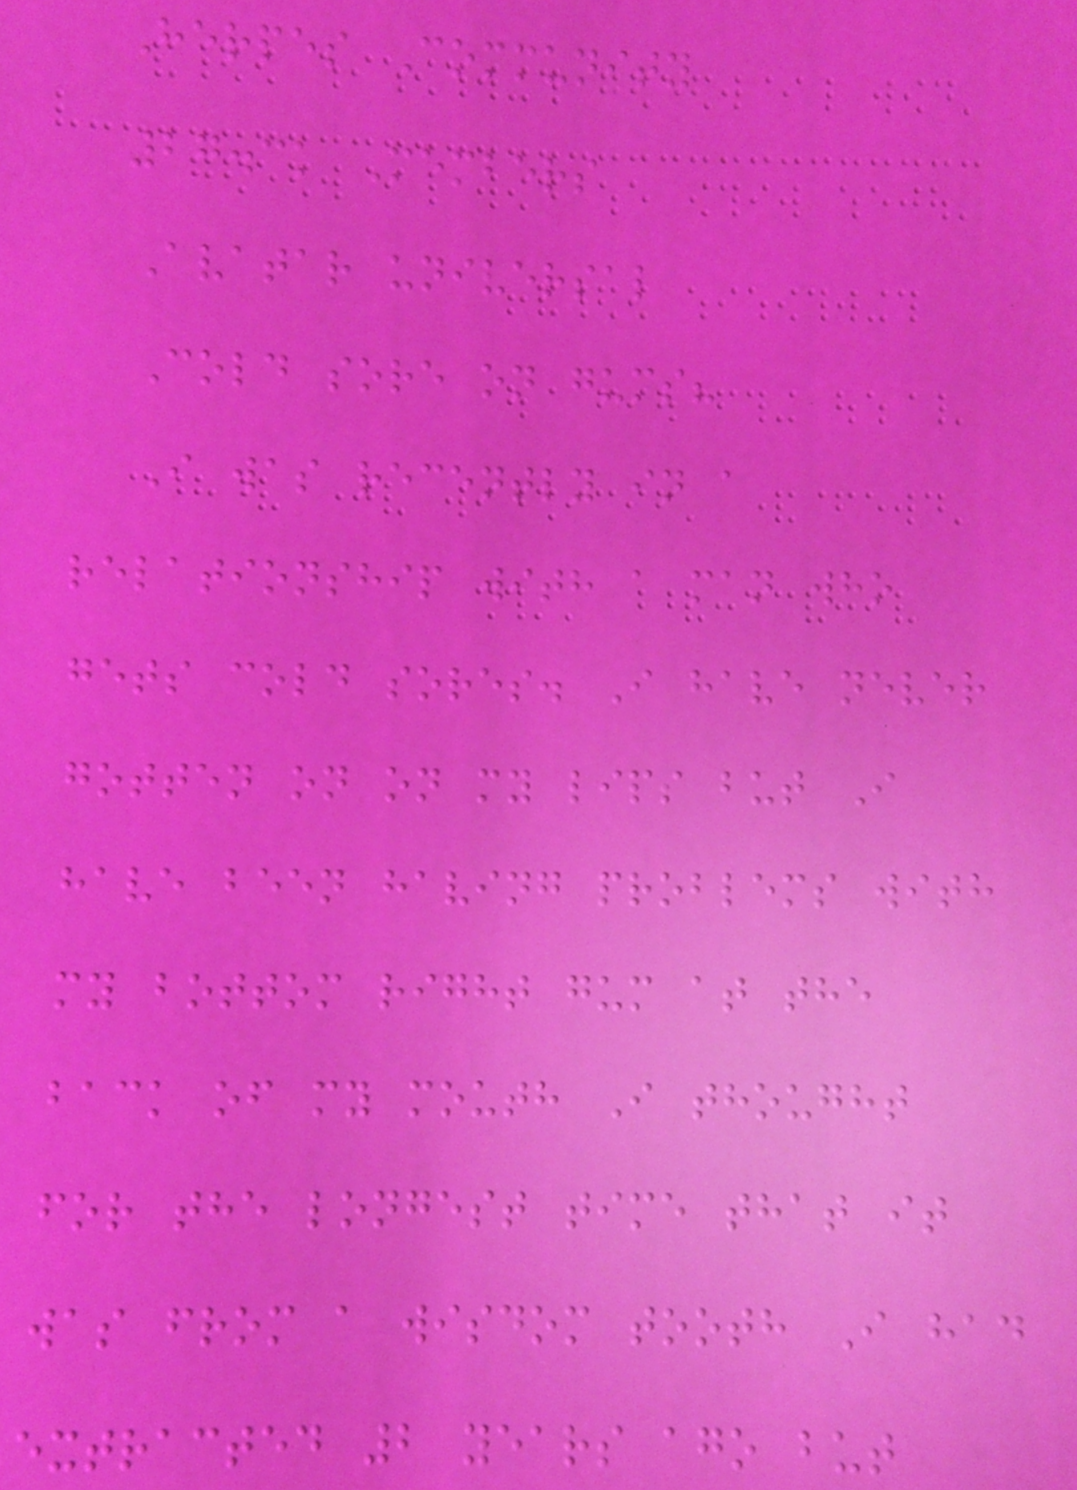Herpes Community
27.3k Members
Avatar universal
Cold sore on gums?
I was recently in a
relationship with a man who
gets cold sores. I have never
gotten on on my lips but I
have been having problems with
my bottom right gum at the
back of my mouth I thought
for the longest time that it
was from a wisdom tooth I had
extracted 2 years ago but
